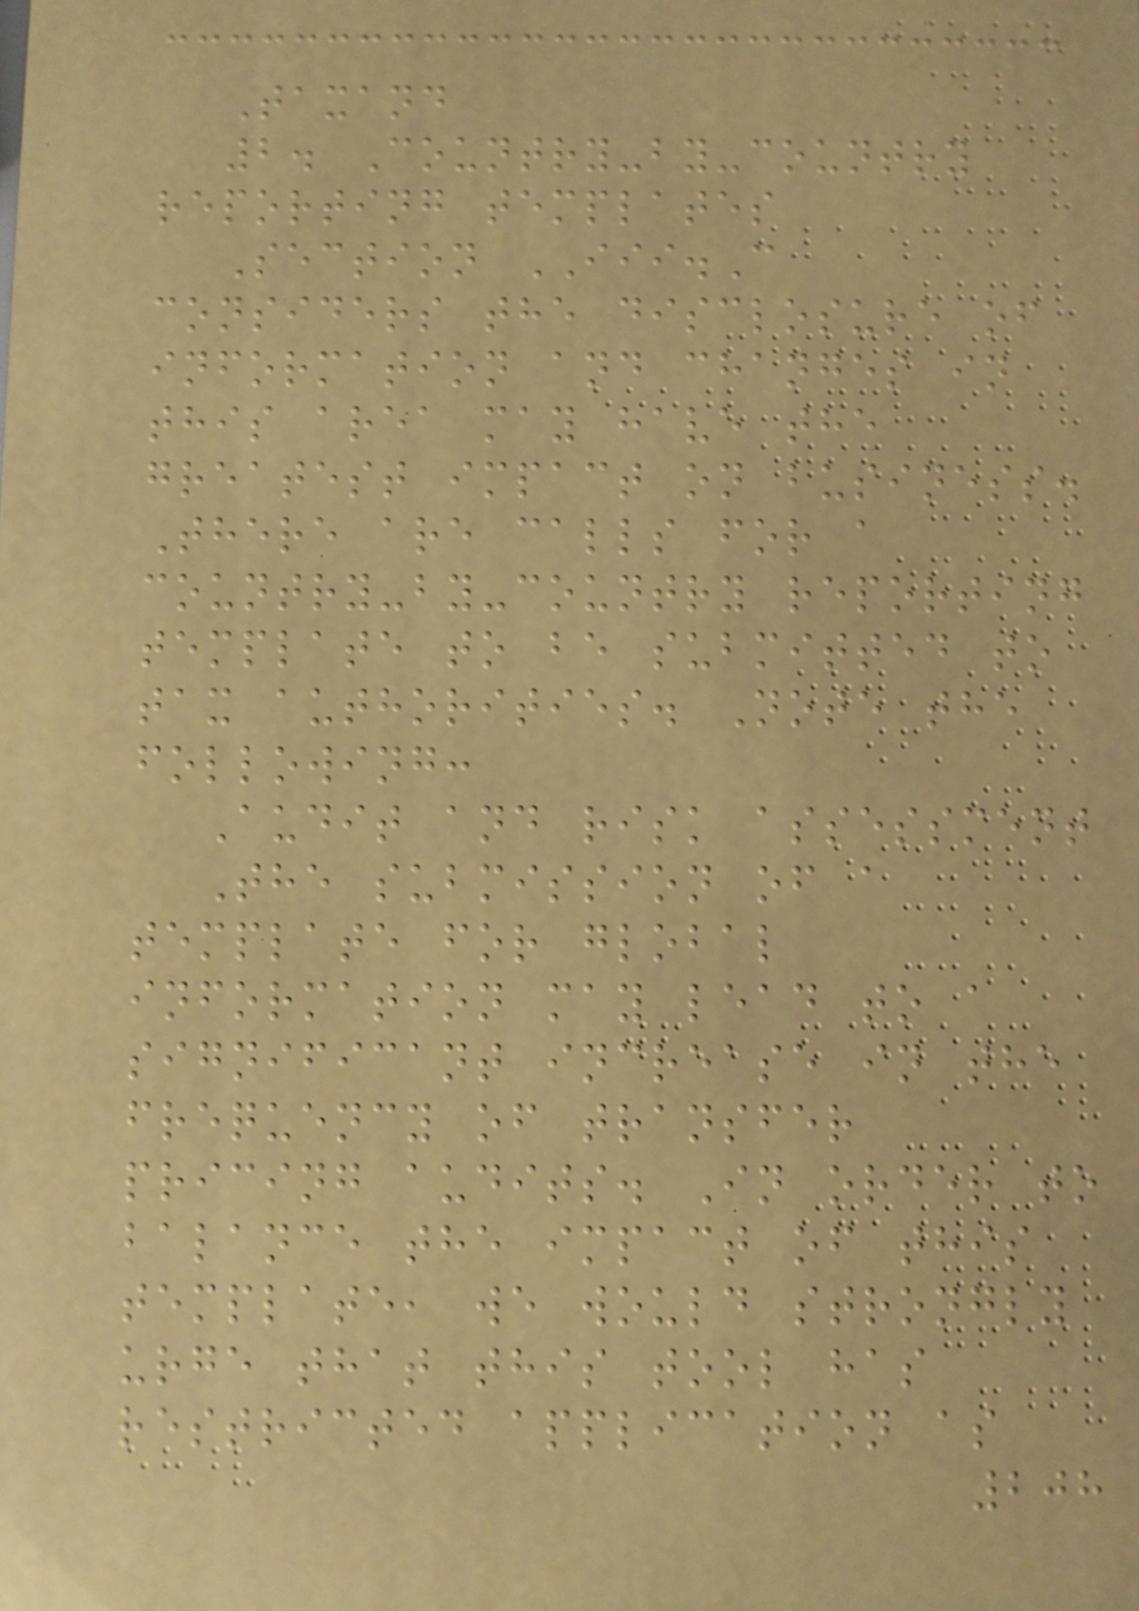Taxand
2. Country-by-country
reporting templates
Section III.C
considers the disclosure of
information and changes in
this area may have the
greatest impact on business.
There are calls for a
country-by-country reporting
template to be submitted to
tax authorities. Note the
following:
Audit and risk assessment
The submission of a
template for global
information may lead to a
significant increase in the
frequency of transfer
pricing audits. In order to
balance the impact of this
template, we would strongly
urge that this tool has
restricted application as
208
